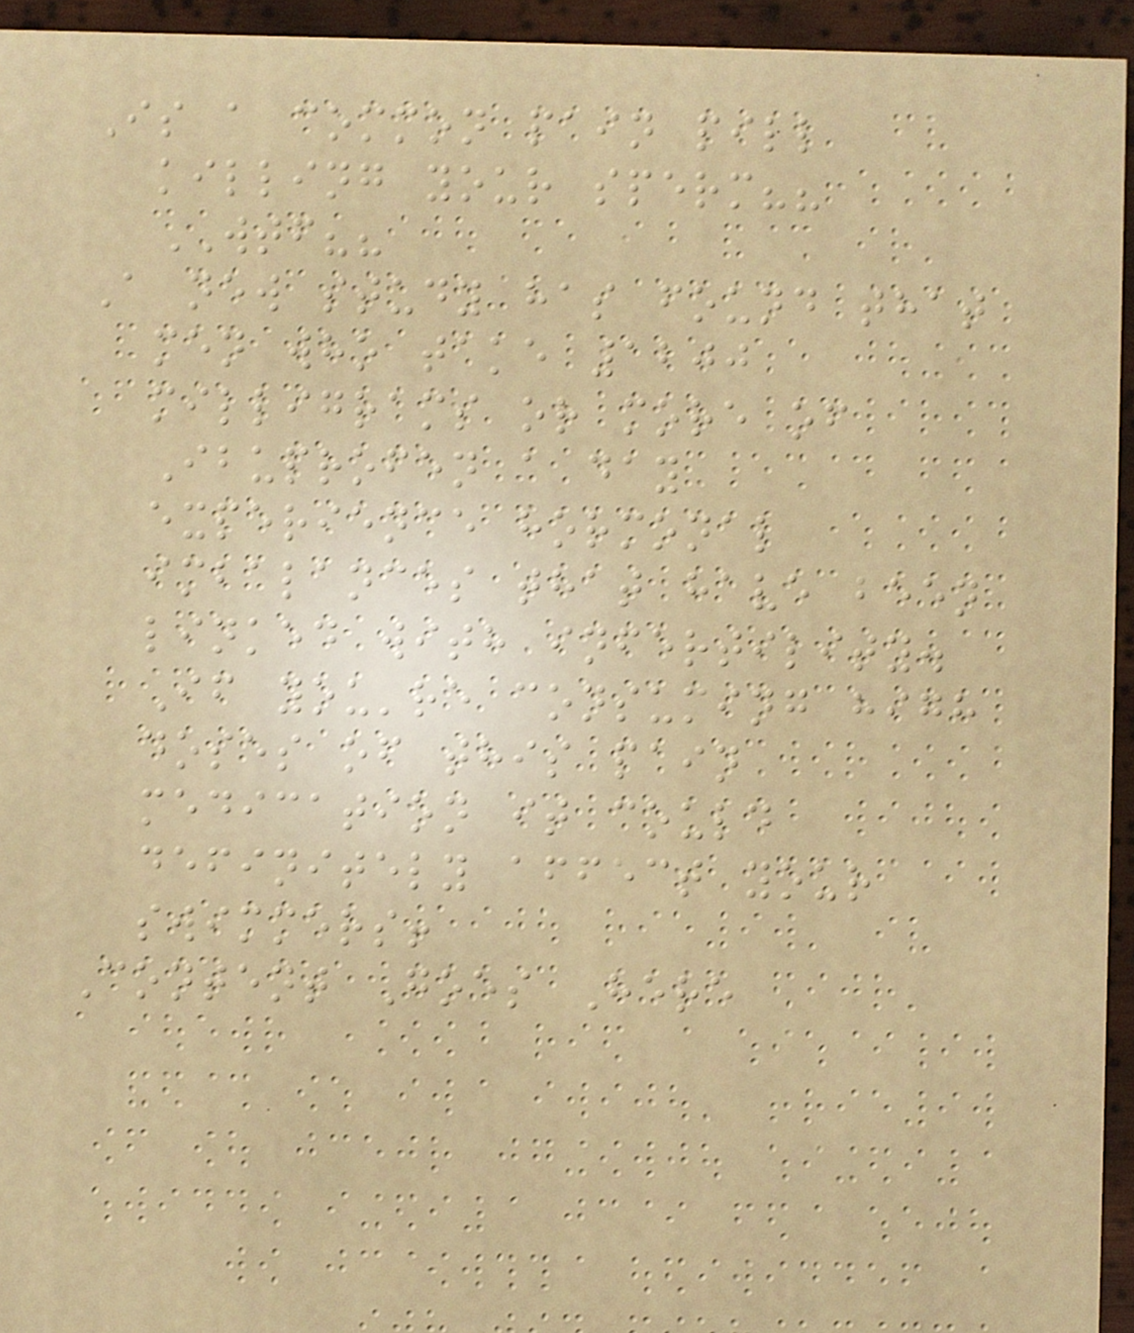Is a common pain pill
killing your sperm??
WTF??
A new study has found that
men who take 1200
milligrams or more of
Ibuprofen a day
experience hormonal
imbalances that have been
linked with infertility.
If you're consuming high
doses of this pain
medication it could
definitely affect your
swimmers!
Content Goes Here
